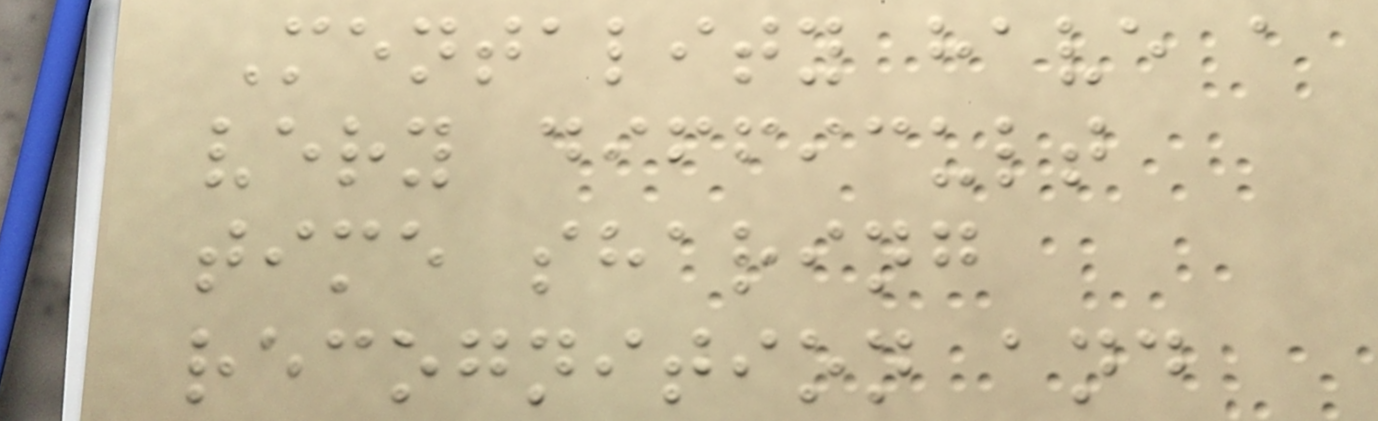Mentality have a
very difficult
time sharing
recognition and
